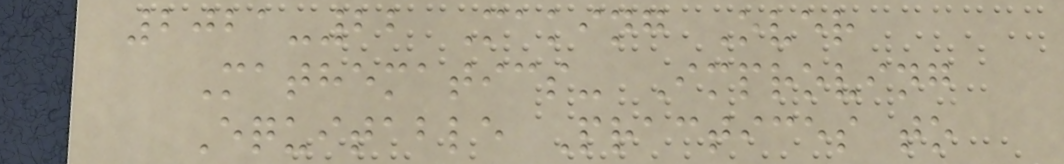2021-22 Making Over
Mathematics- Improving
Equitable Practices to
